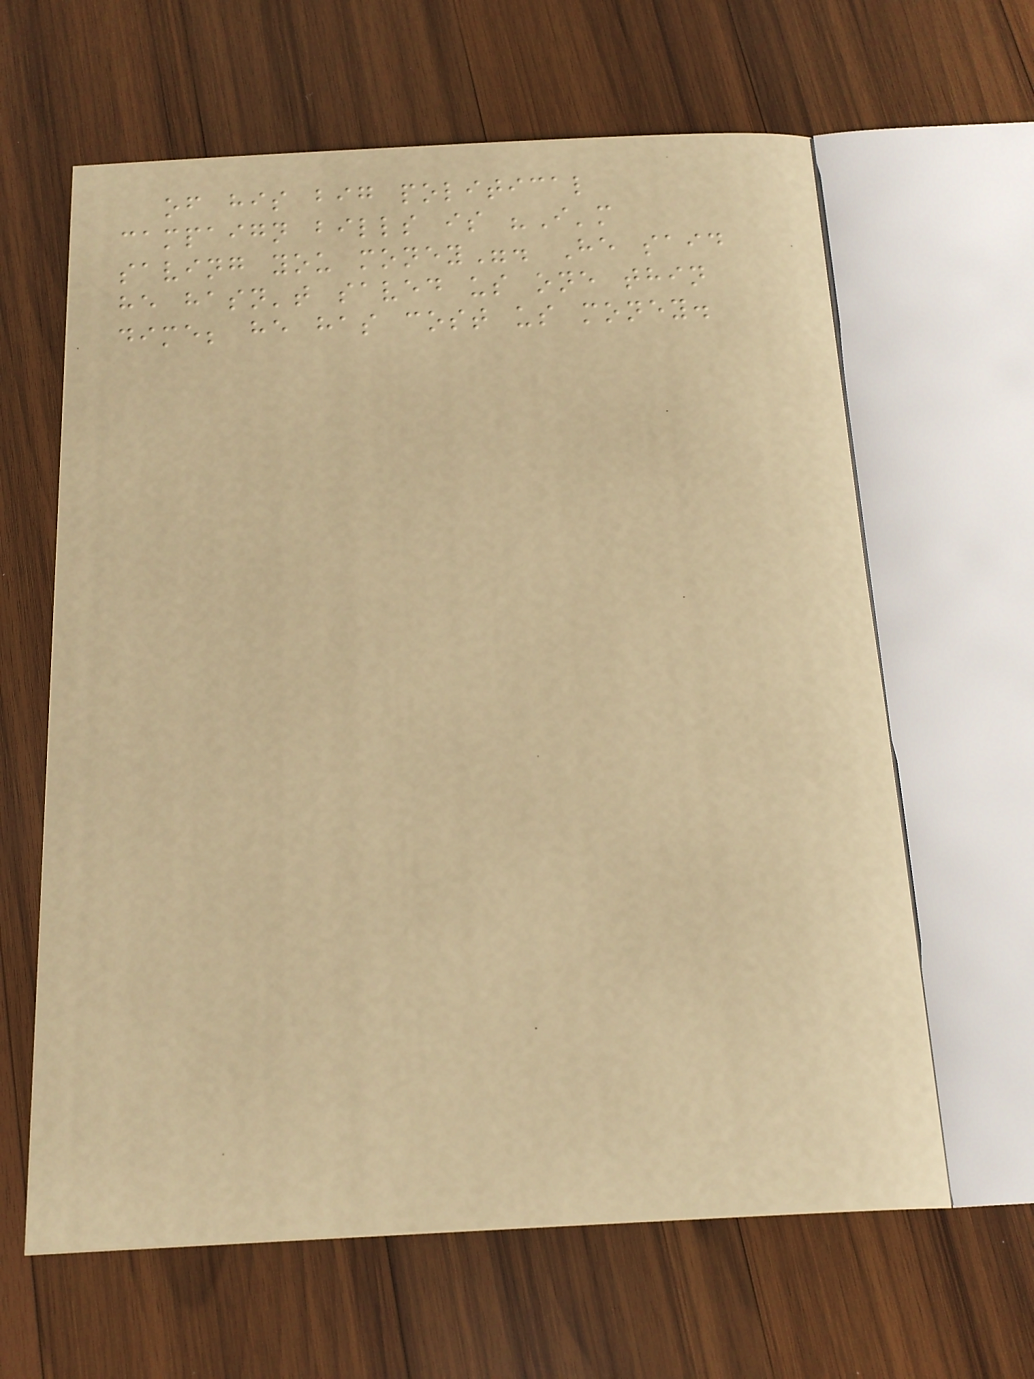of his big political
campaign bills is "I'm
saving you money". He said
he hasn't saved us one thin
dime; he has cost us money.
